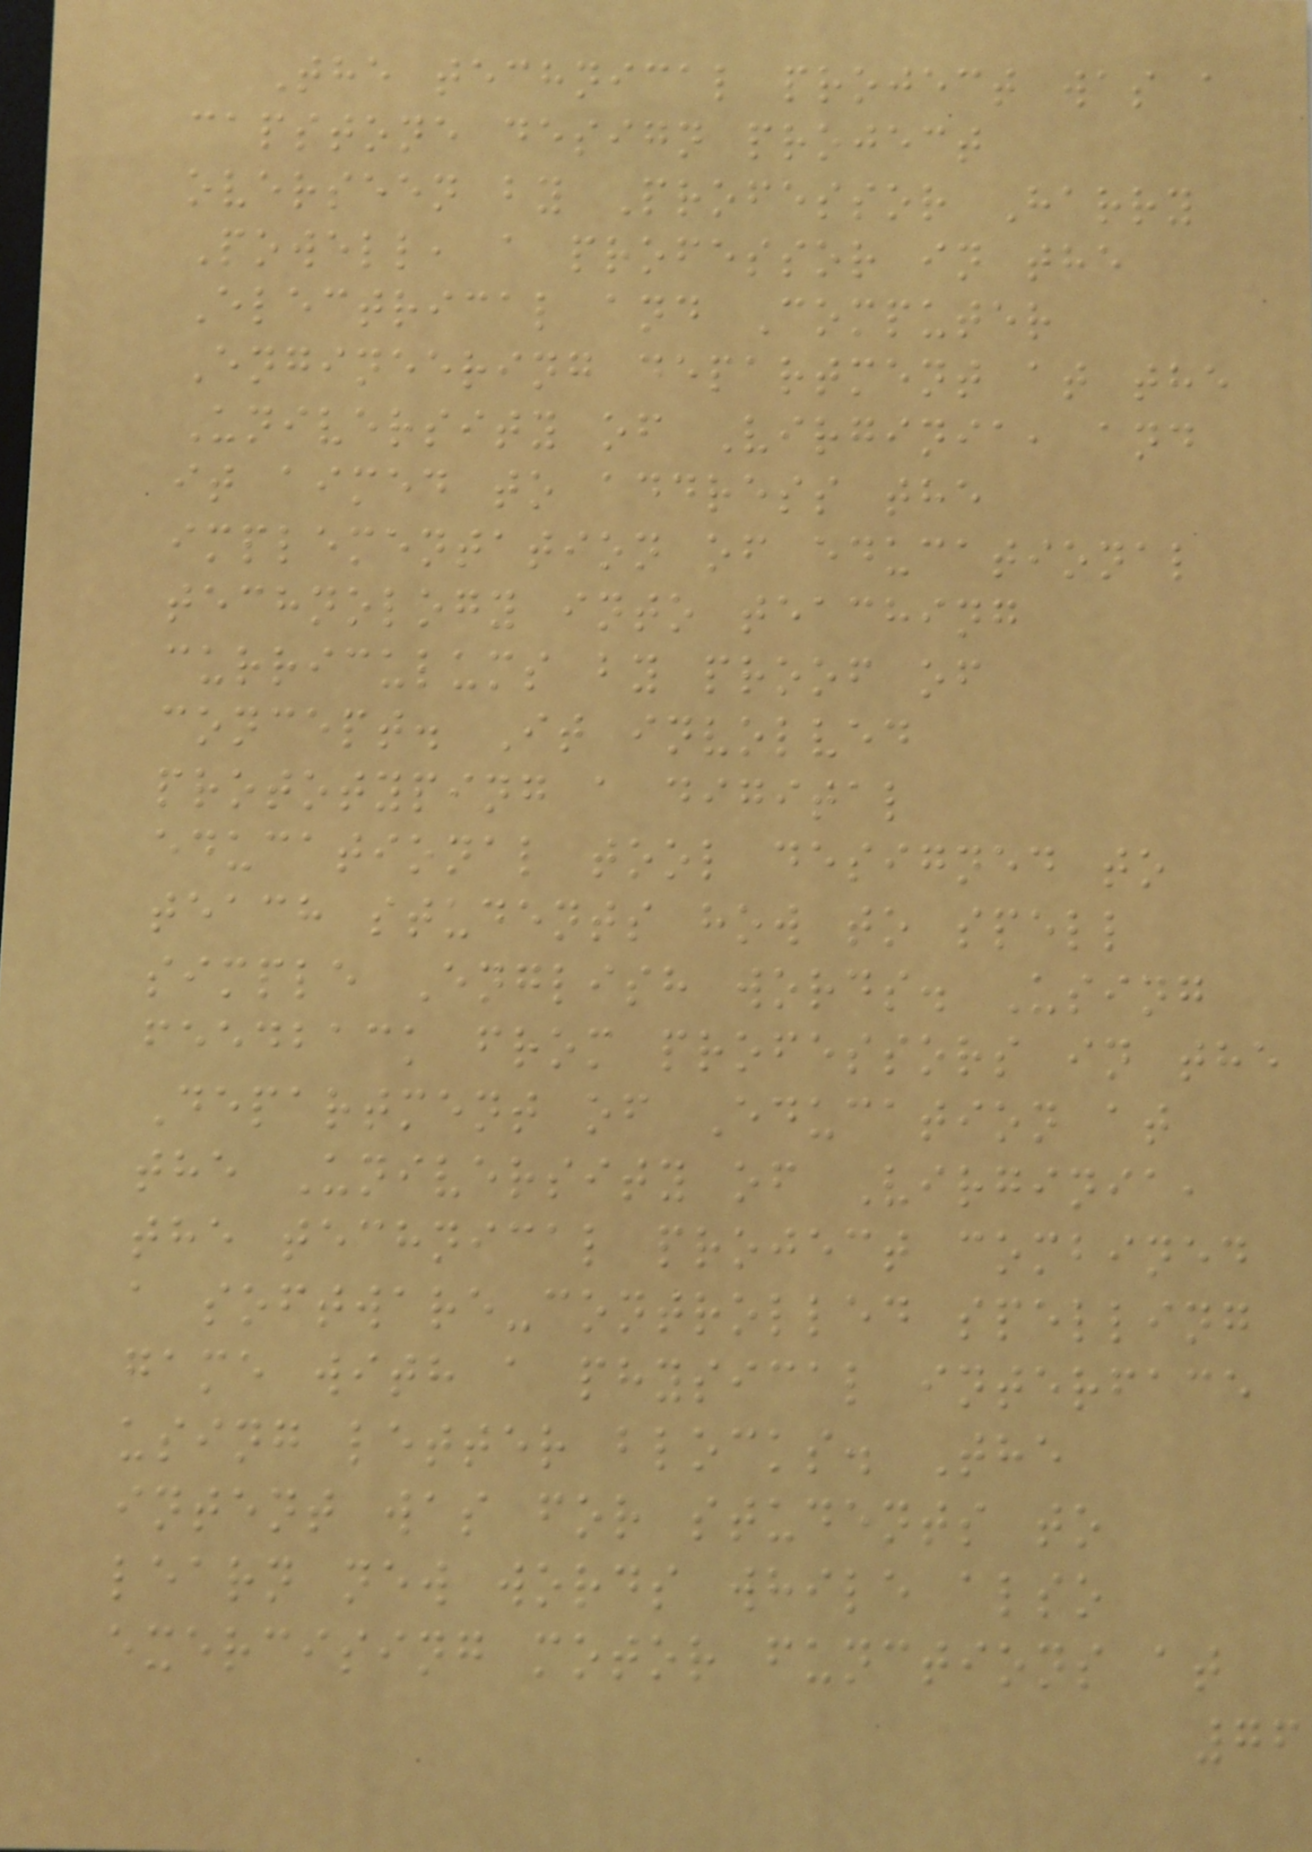The technical project was a
capstone design project
overseen by Professor Harry
Powell, a professor in the
Electrical and Computer
Engineering department at the
University of Virginia, and
it aimed to address the
implementation of educational
technology into teaching
curriculums by proof of
concept. It involved
prototyping a digital
educational tool designed to
teach students how to spell
simple English words. Using
feedback from professors in the
Department of Education at
the University of Virginia,
the technical project combined
a software-controlled spelling
game with a physical interface
using letter blocks. The
intent was for students to
learn new words while also
exercising motor functions at
76
